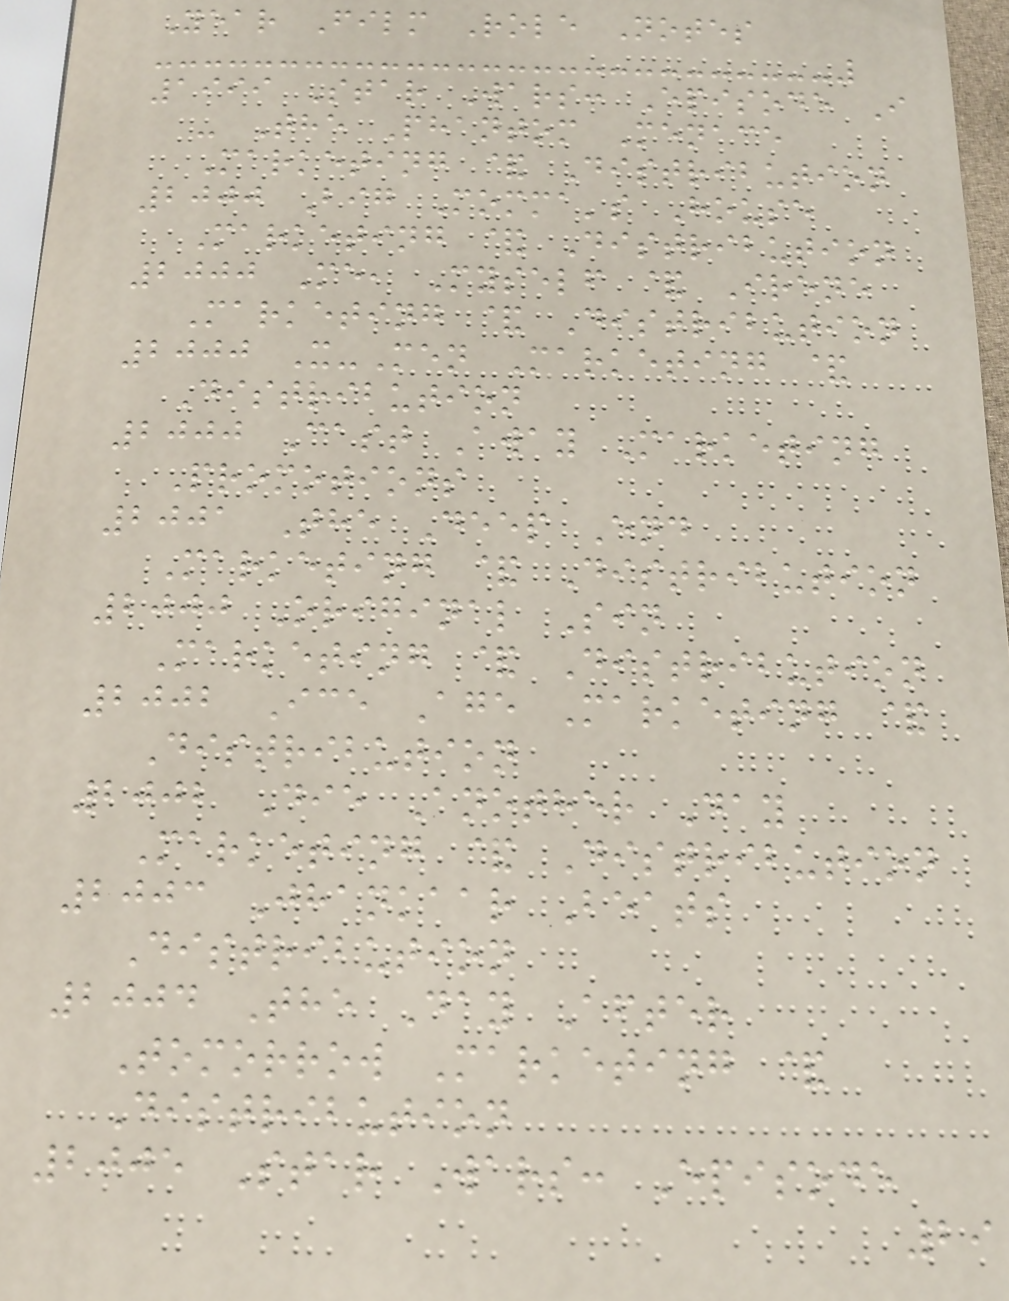Year Film Role Notes
1999 Star Wars: Episode I
- The Phantom Menace
Marketing & Distribution
2000 Big Momma's House
Marketing & Distribution
2000 Me, Myself & Irene
Marketing & Distribution
2000 X-Men Marketing &
Distribution
2000 Cast Away Marketing
Promotions
2001 The Deep End
Marketing & Distribution
2000 Original Sin
Marketing & Distribution
2002 Ice Age Marketing &
Distribution
2002 Die Another Day
Marketing & Distribution
2003 Jhankaar Beats
Distribution
2004 The Day After
Tomorrow Marketing &
Distribution
2005 Star Wars: Episode
29
